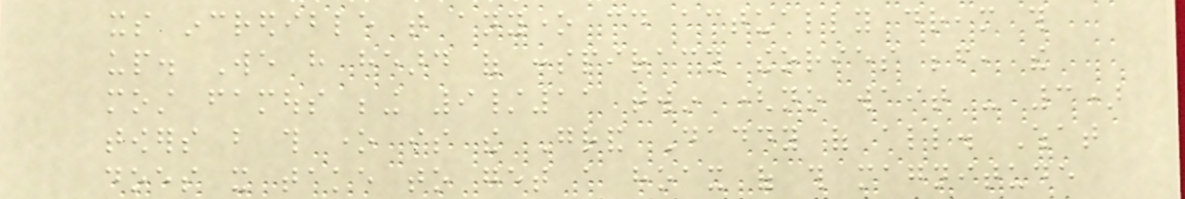its incredible that anyone could actually dream this
up. We have heard of conspiracy theories before, the
most famous being 9/11 twin (no wait - 3)
towers but this one is the Grand Daddy of all. What
does it take to get a hoax of this magnitude
